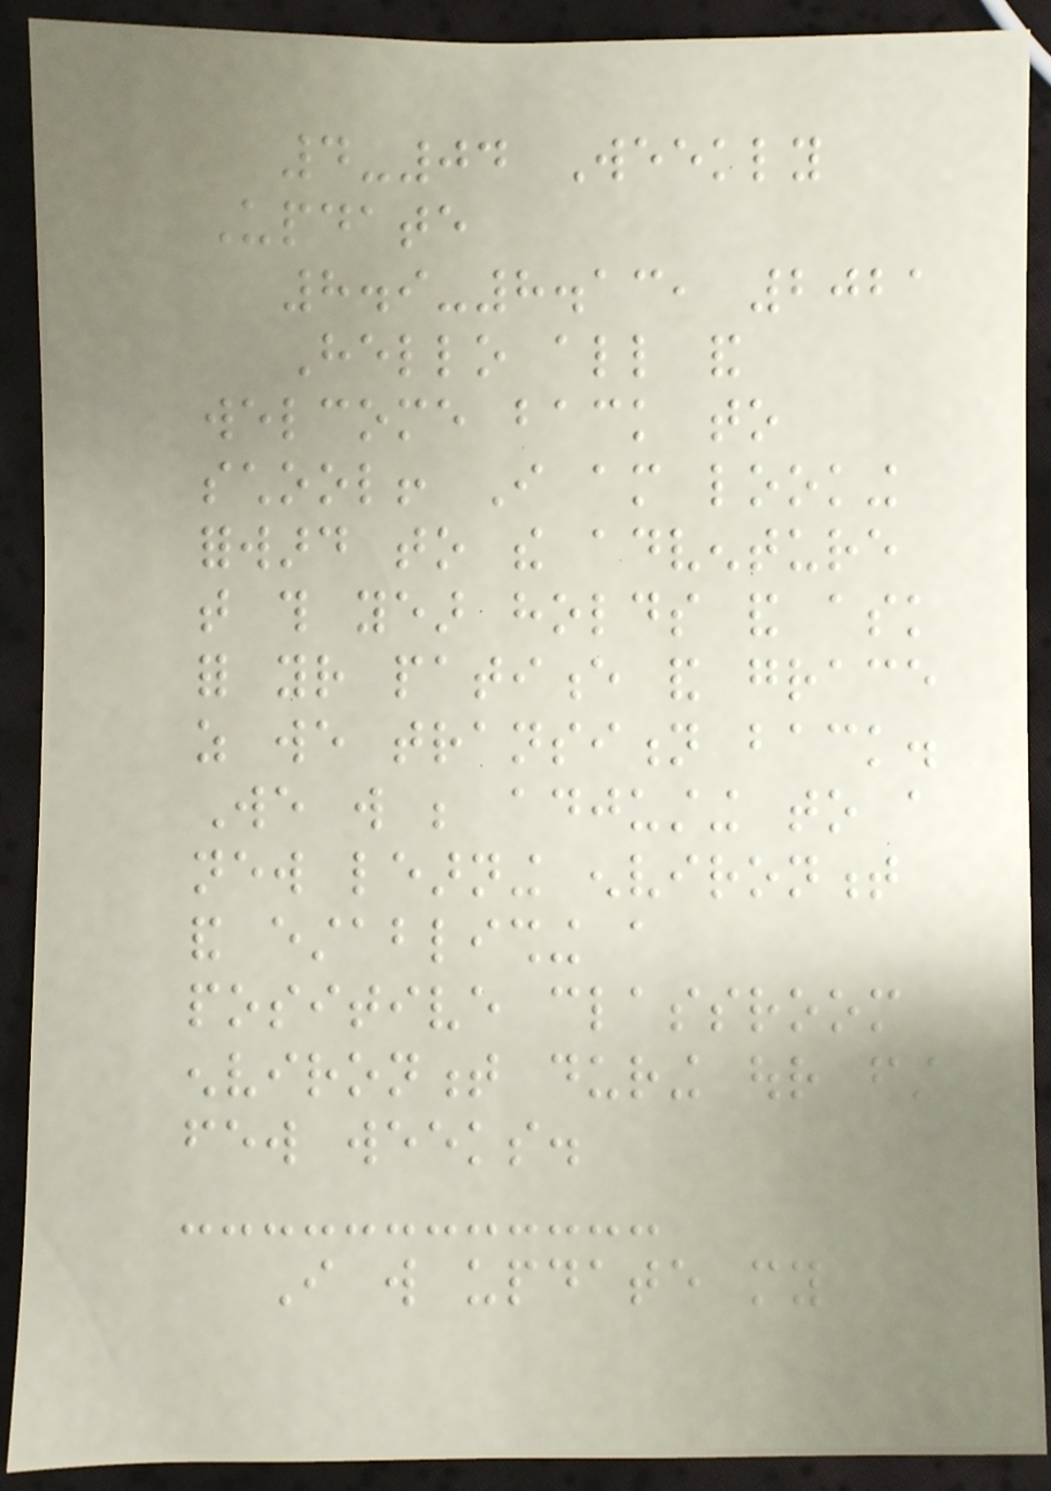4-04 Weekly
Update
8.9-8.13, 2021
Hello all and
welcome back to
school! I am looking
forward to the adventure
that this year holds and ask
for your patience and grace
as we transition back.
We will be adjusting to a
new learning environment
and establishing a
positive classroom
environment during our first
few weeks.
I will update my
